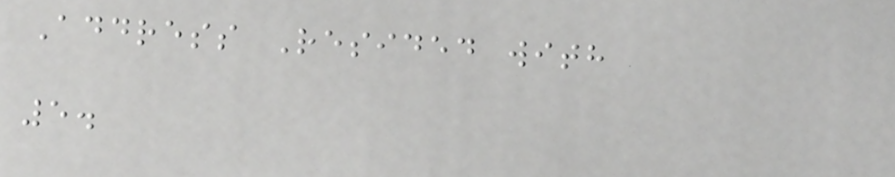Address Resided with
5.
